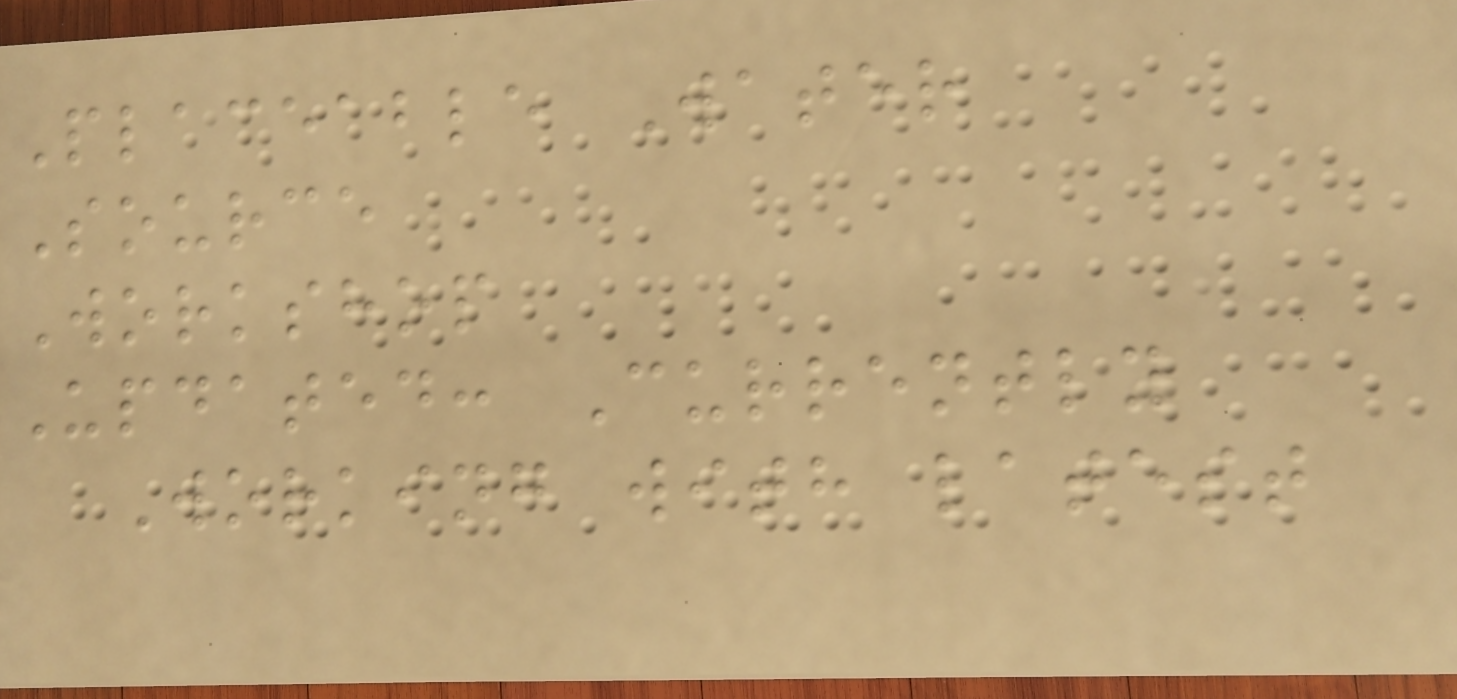Placeable Water
Source
Workshop
Updated: Currently
Working with latest
